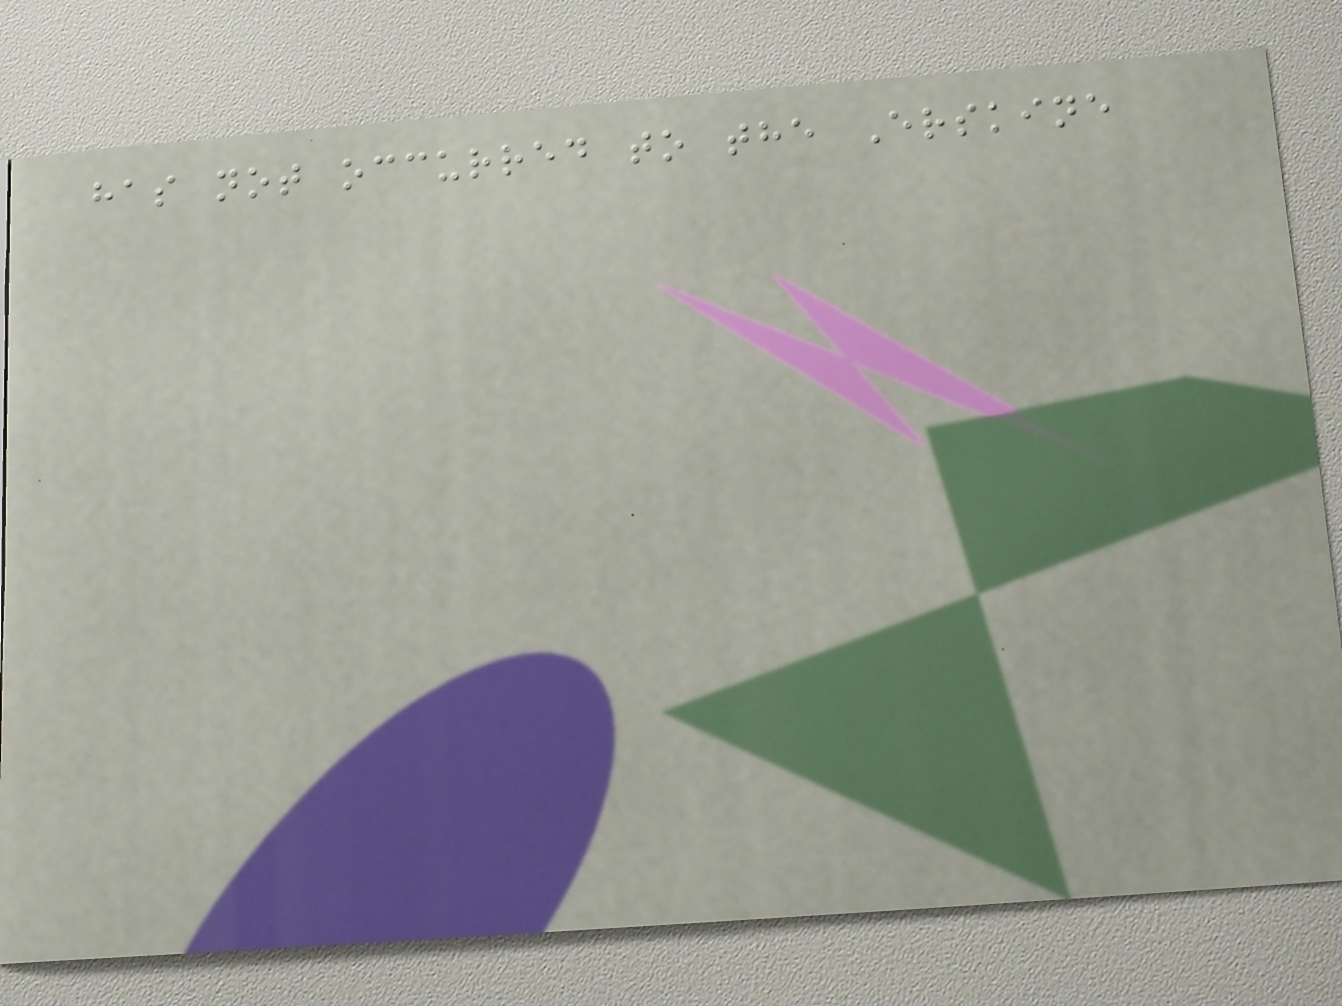has not occurred to the Erskine
